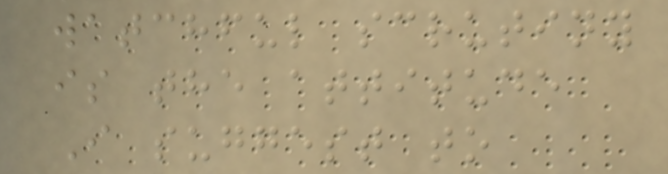watchful scrutiny
is the attitude
I suggest to
